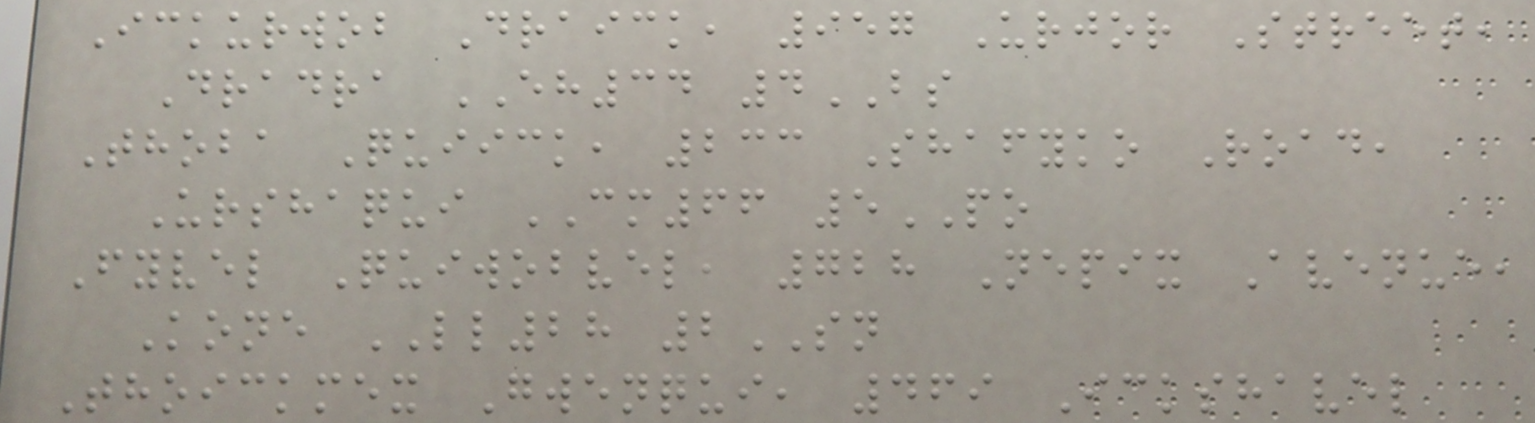Ickurwob Draick, 957 Urjor Street,
Dradra EH34 4BS
Thoba Quiick, 233 Shafyko Road,
Urshaqui CM66 5PO
Fyvel Quiwobvel, 728 Nepix Avenue,
Kone LL28 2SN
Thoickmex Gwenqui, 469 Ickshavel
